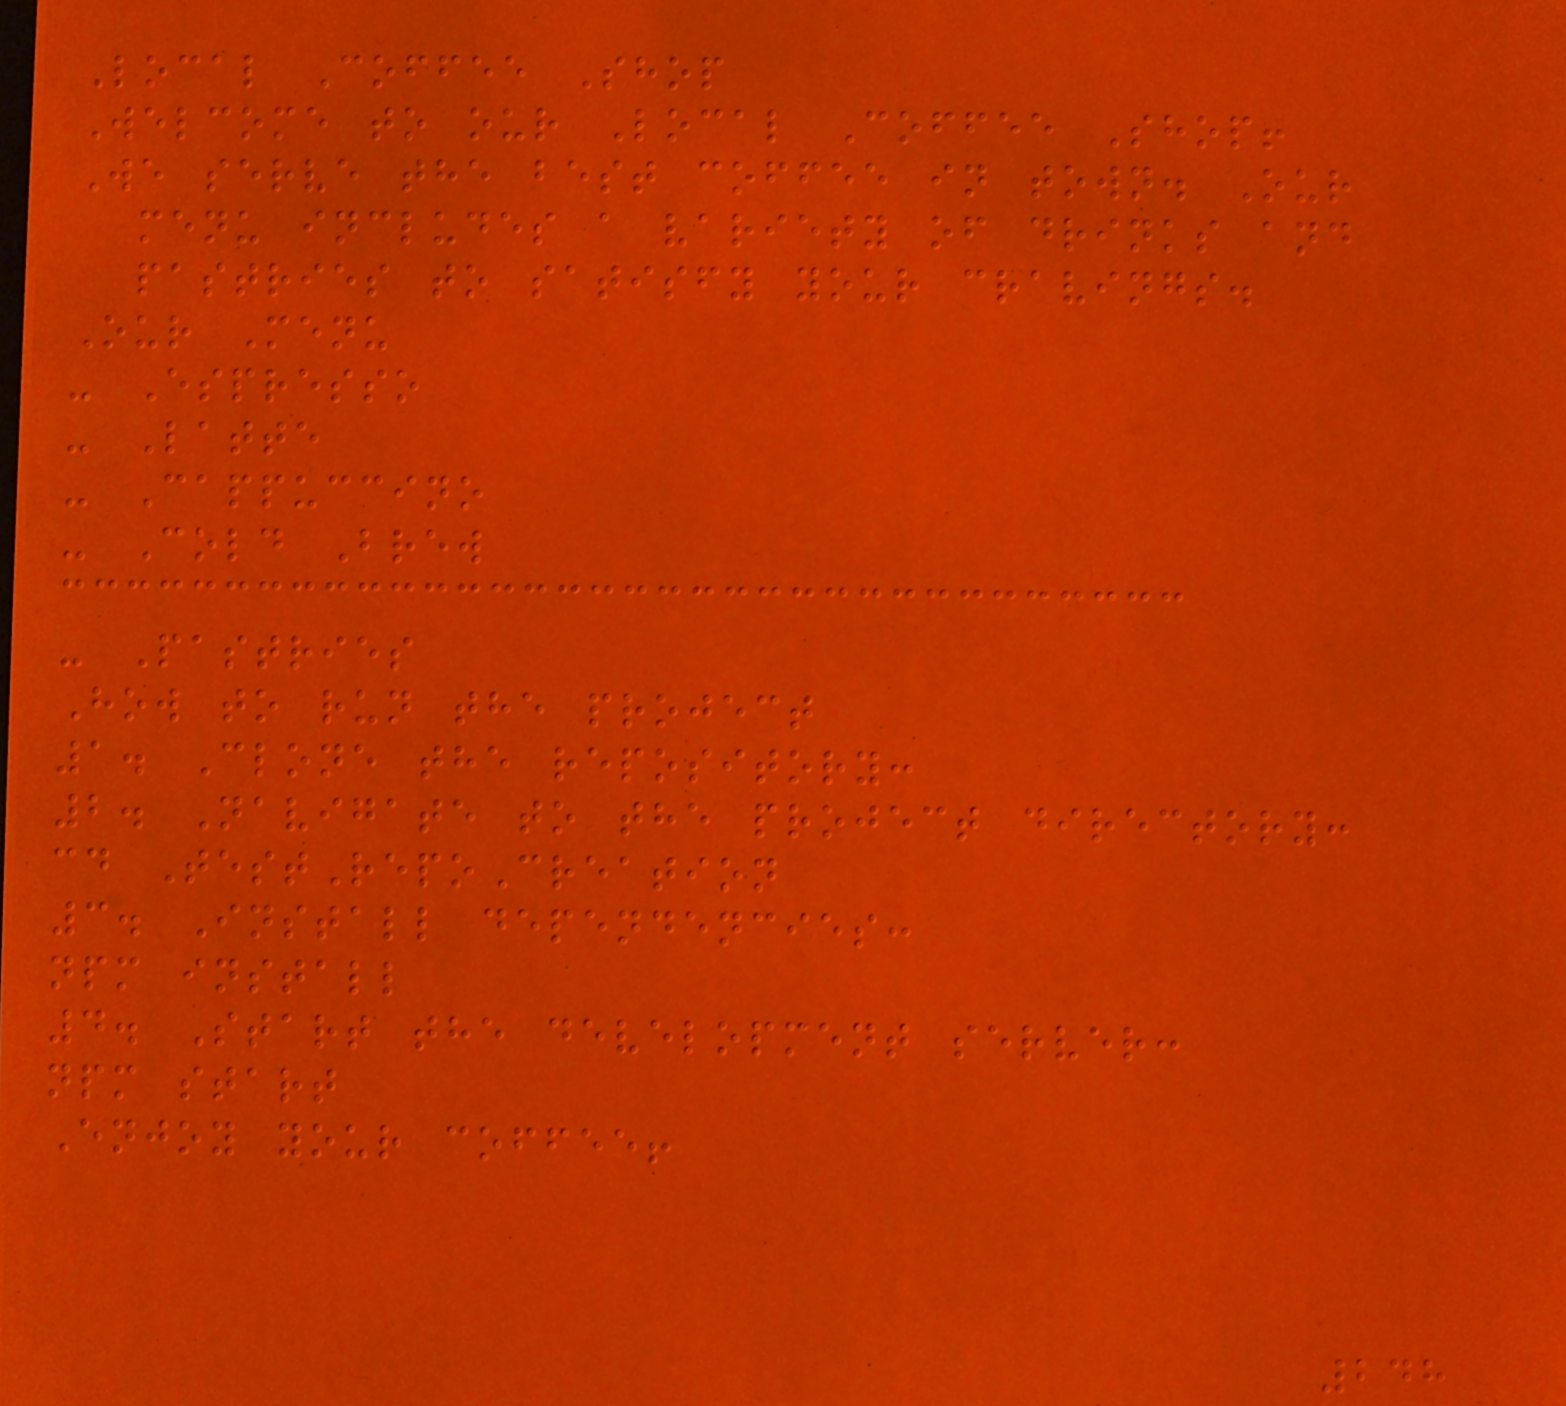Local Coffee Shop
Welcome to our Local Coffee Shop!
We serve the best coffee in town. Our
menu includes a variety of drinks and
pastries to satisfy your cravings.
Our Menu
- Espresso
- Latte
- Cappuccino
- Cold Brew
- Pastries
How to run the project
1. Clone the repository:
2. Navigate to the project directory:
cd TestRepoCreation
3. Install dependencies:
npm install
4. Start the development server:
npm start
Enjoy your coffee!
248
